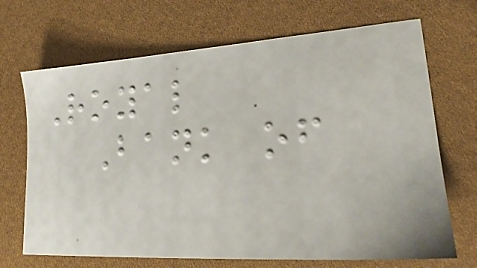Royal
Bank of
